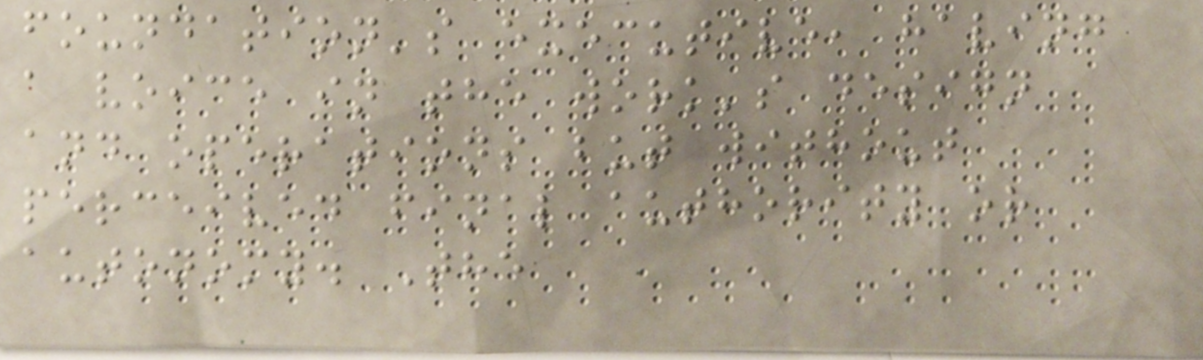foundation's executive, having
a voice in the work's design
and operations but without
perceived final authority or
autonomy. The
